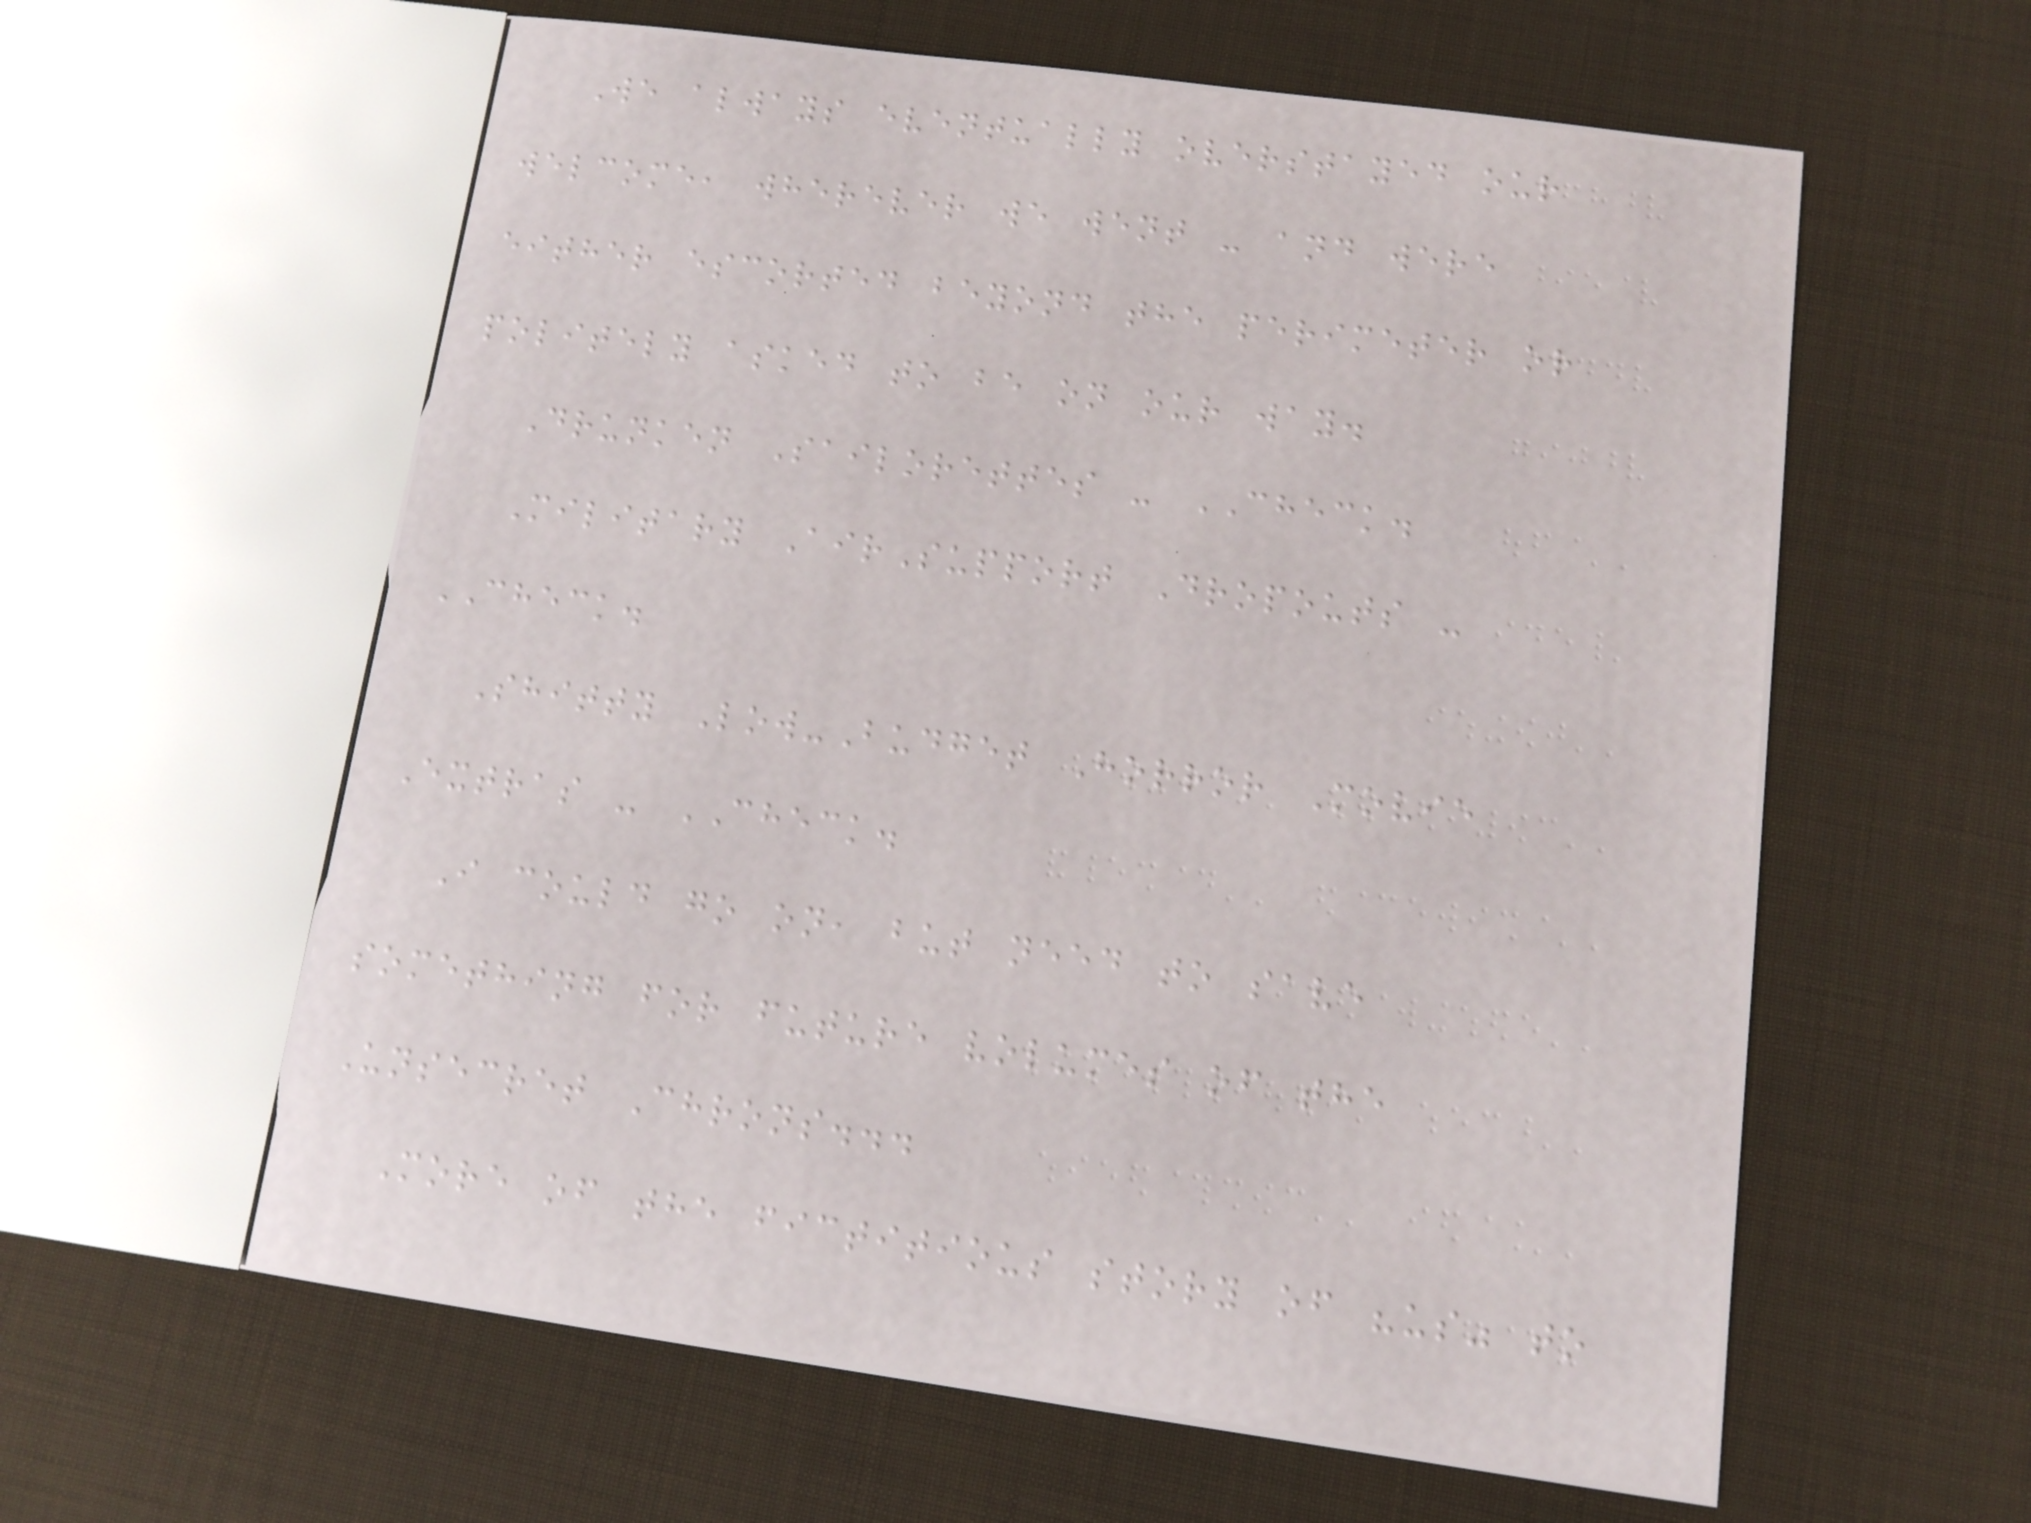We always eventually overstayed our
welcome, wherever we went - and were
either escorted beyond the perimeter or
politely asked to be on our way.
Drunken Sailorettes - CHECK.
Military AirSupport Dropouts -
CHECK.
Shitty Low-Budget Horror Movie
Extras - CHECK.
I could go on, but need to save
something for future volumes of the
Unsecret Chrons...
More of the fictitious story of "us" to
